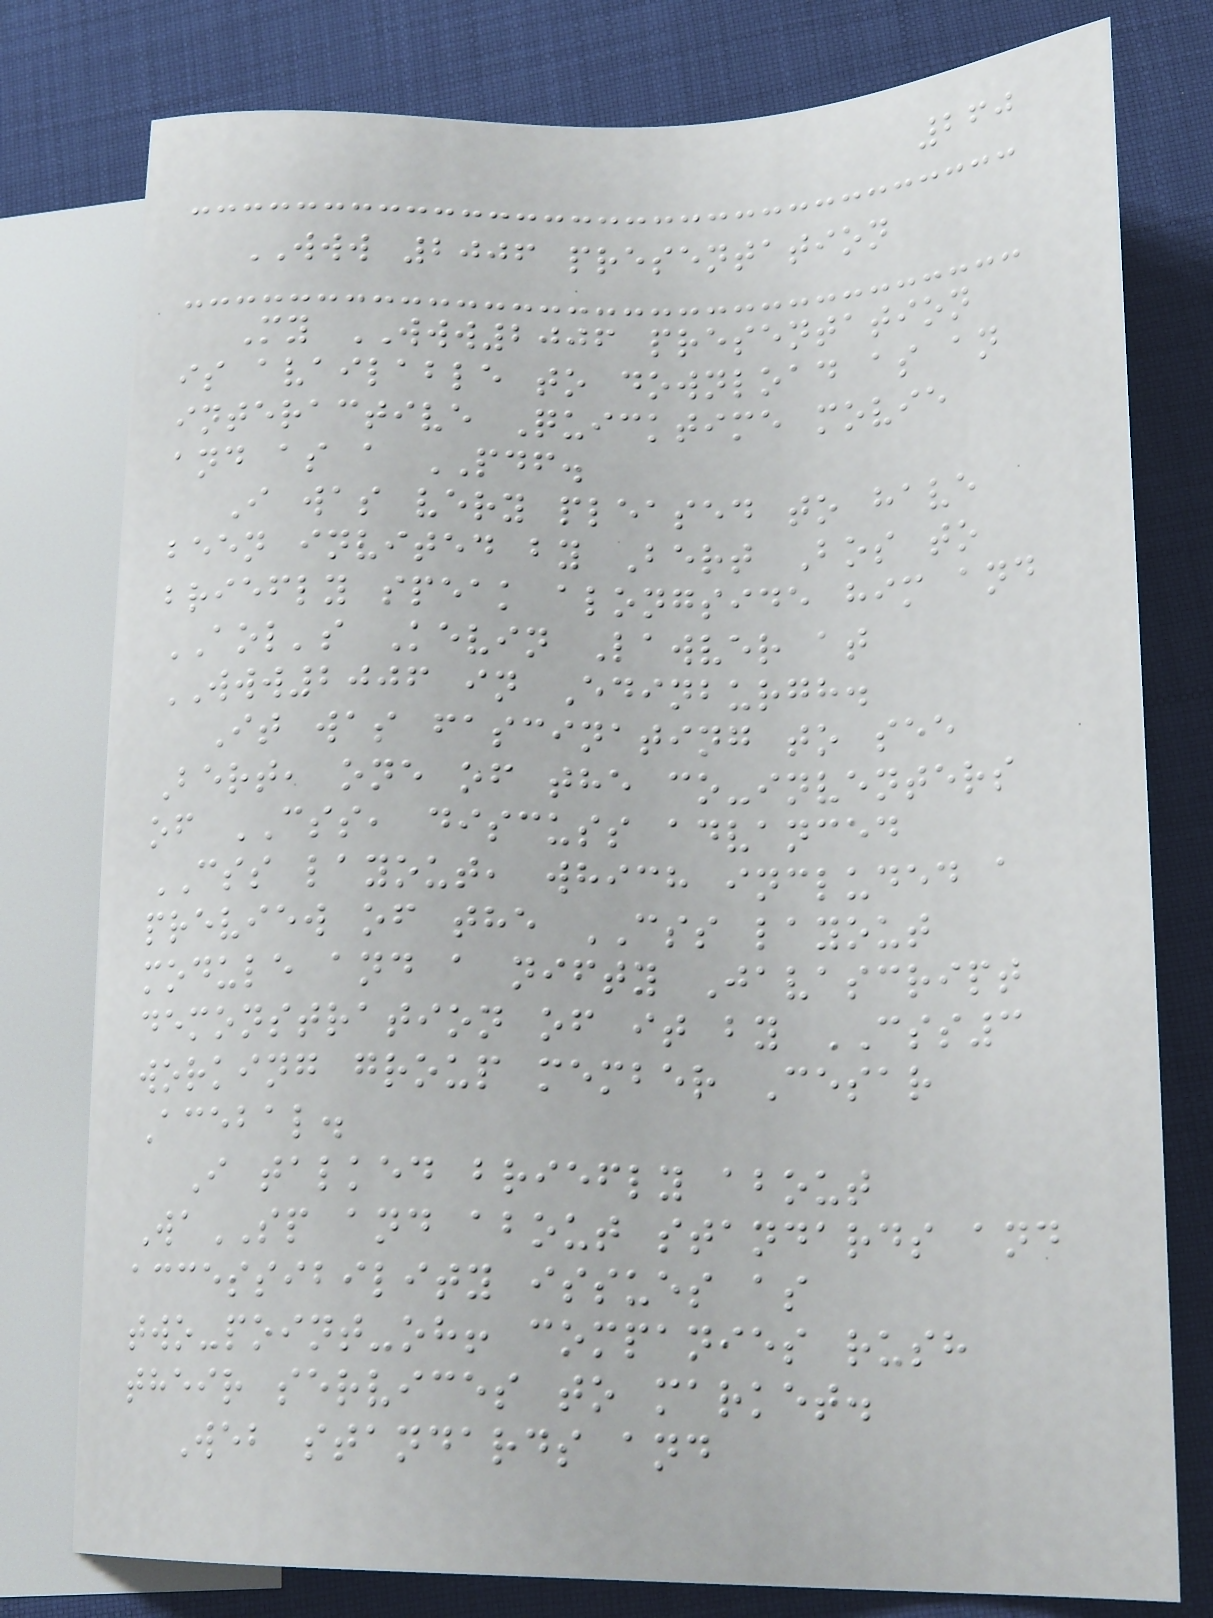260
WWW 2006 presentation
My WWW2006 presentation
is available to download as an
interactive Quicktime movie
and as a PDF.
I was very pleased to have
been invited by Bert Bos to
briefly speak alongside him and
AOL's Kevin Lawver at
WWW2006 in Edinburgh.
It was fascinating to see
Bert, one of the co-inventers
of CSS, discuss advanced
CSS layout, which included a
preview of the CSS layout
module and a nifty Javascript
demonstration of it by CSS3
working group member Cesar
Acebal.
I talked briefly about
WaSP and about standards and
accessibility issues as
two-point-oh! companies rush
their services to market.
Web standards and
